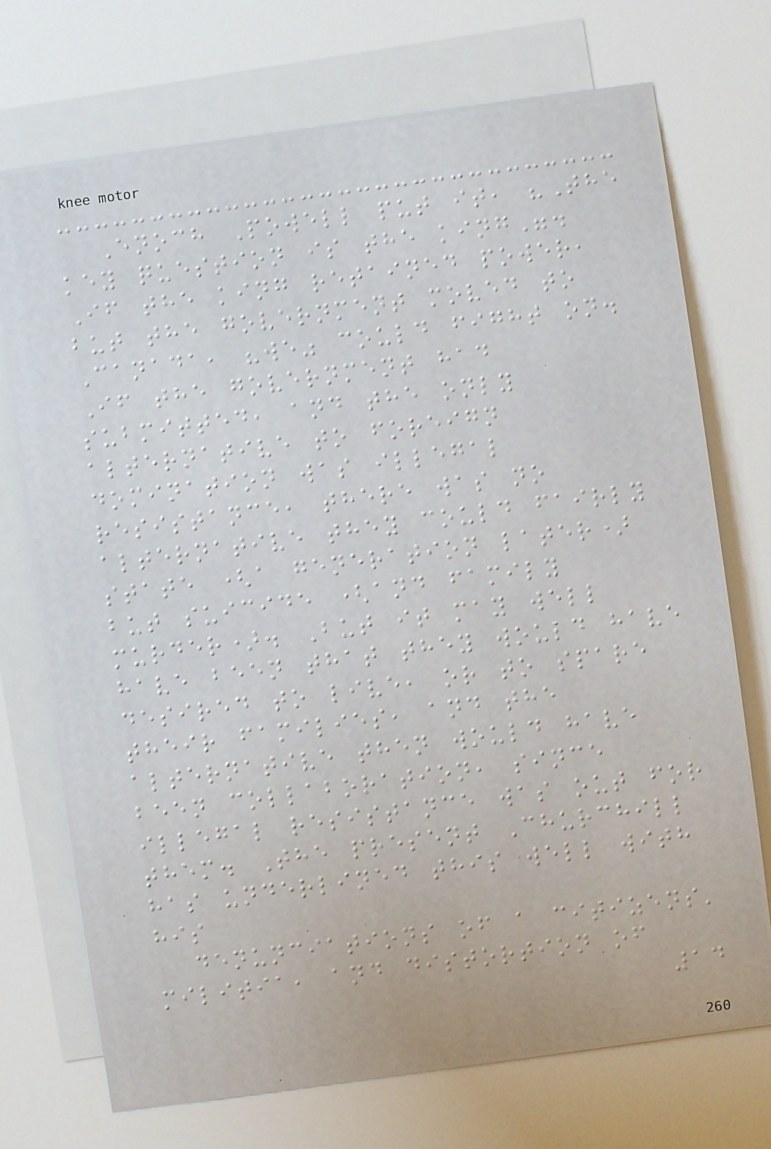Enoch Powell put it, "The
key question is the king".
If the king retained power,
but the government moved to
Canada, "we" could fight on.
If the government had
submitted, and the only
alternative to foreign
domination was illegal
resistance, there was no
alternative they could fairly
state (a generation later)
but suicide (and family
murder). But it may well
have been that they would have
desired to live, or to spare
their families, and the
alternative then would have
been collaboration, since
illegal resistance was out for
them. The present Churchill
has underlined this well with
his
denunciations of a citizens'
militia, and distortion of
14
